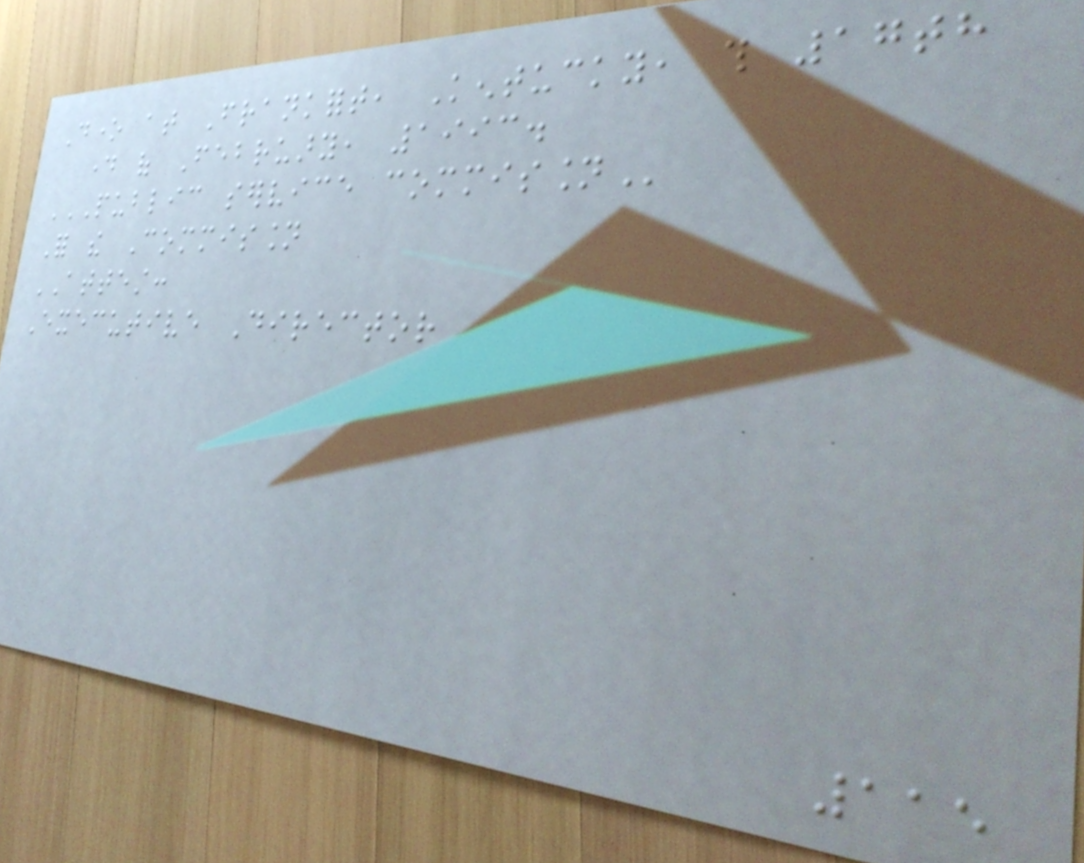Done at Frankfort, Kentucky, this 17th
day of February, 1993.
PUBLIC SERVICE COMMISSION
For the Commission
ATTEST:
Executive Director
115
